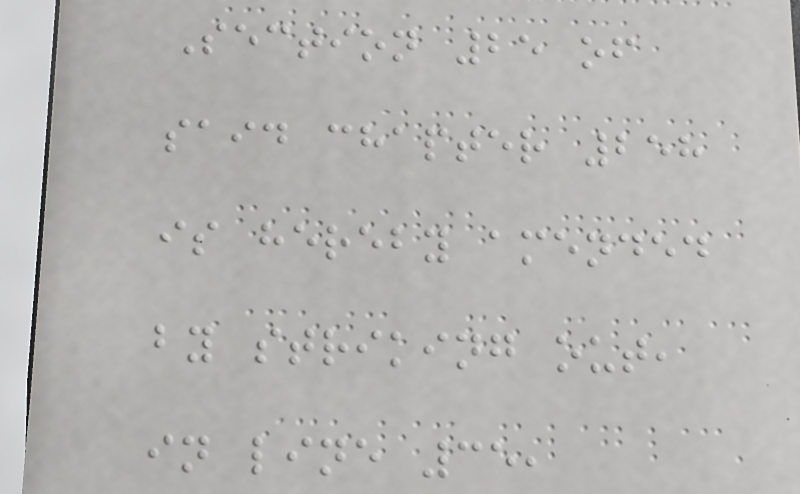Section 25 of
said chapter 258
is hereby amended
by striking out,
in line 35,
